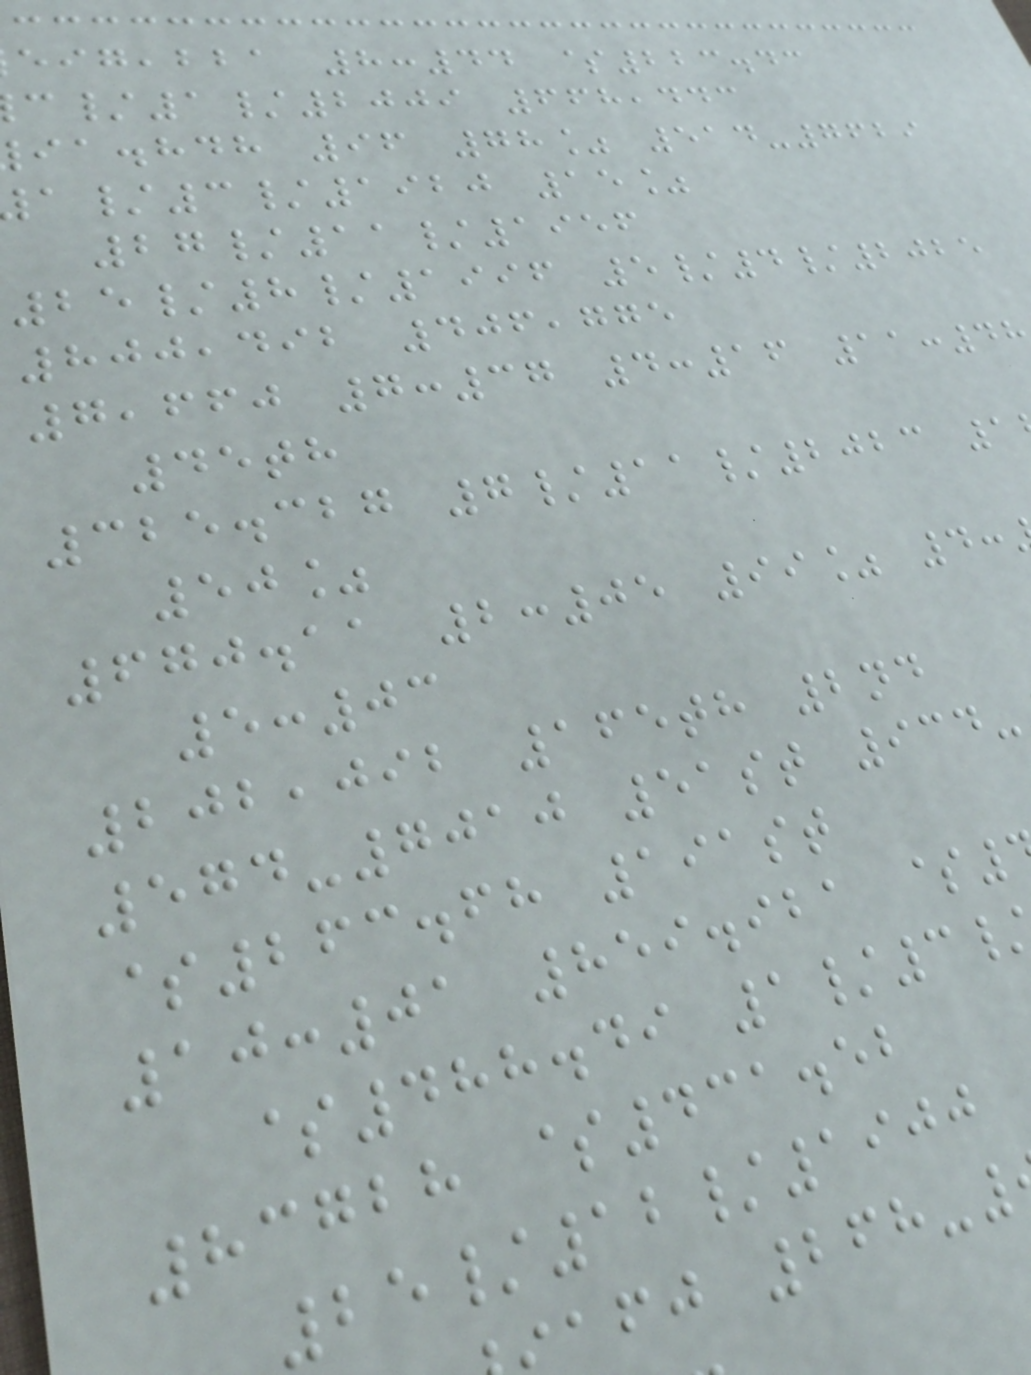,bba 8:44 $223.43
/1/2009 668,443
ia.hdh 96 78% 514-7629
/3/1920 15%
27/11/1956
25/8/1996 5/4/2025
800,492 406,775
7,660 7:37 4:16 11:48
45th
325.327 7/11/2023 1
50%
670.11 2:05 99% 4:
5:03
202,092 165th 2nd
574-7010 51st 934-
$263.68 191st
10:01 859.921 $
$488.49 1/3
83728 $431.52
25/12/1900
afj 268-
